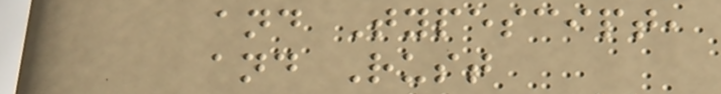and Typescipt,
and Rust
